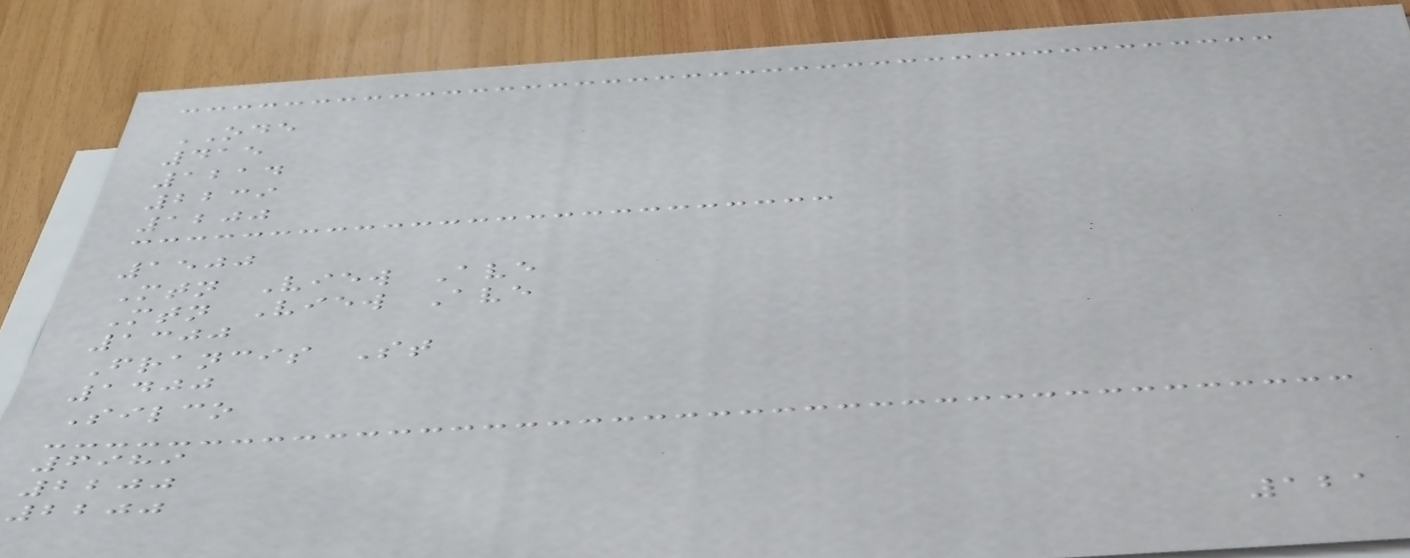ODE
415
1214
2239
1200
1500
Mtn View Ave
Mtn View Ave
1300
Francis St
1400
Silco
6989
2200
2200
121
